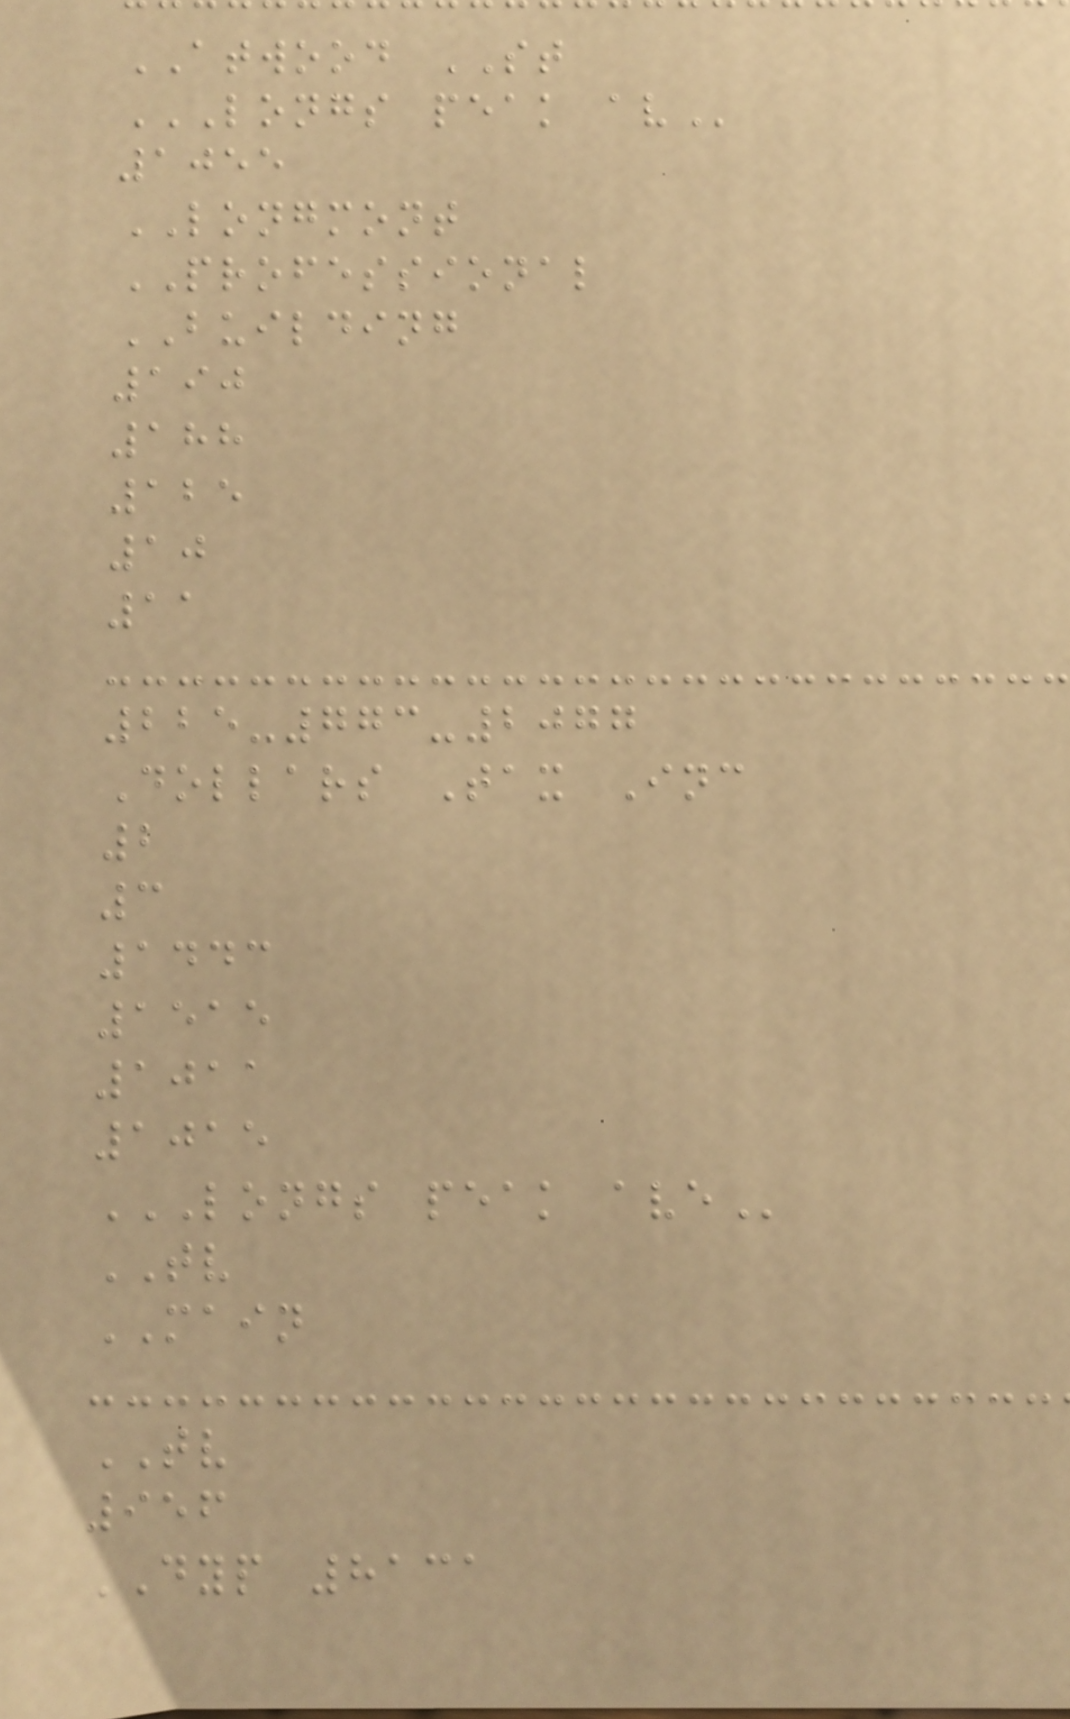ATWOOD ST
LONGS PEAK AV
1055
LONGMONT
PROFESSIONAL
BUILDING
190
188
125
10
11
225-773-2077
Dollars Tax Inc
2
3
1443
1515
1011
1015
LONGS PEAK AVE
TV
MAIN
TV
956
DYP 8131
